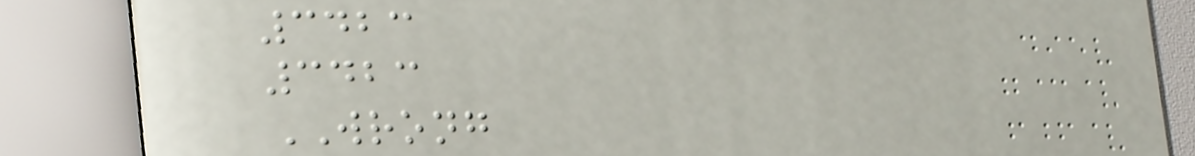3423
3423
WRONG
